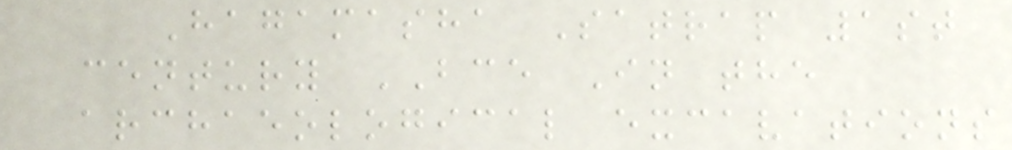Hagamasha Satrap 1st
century BCE In the
archaeological excavations
